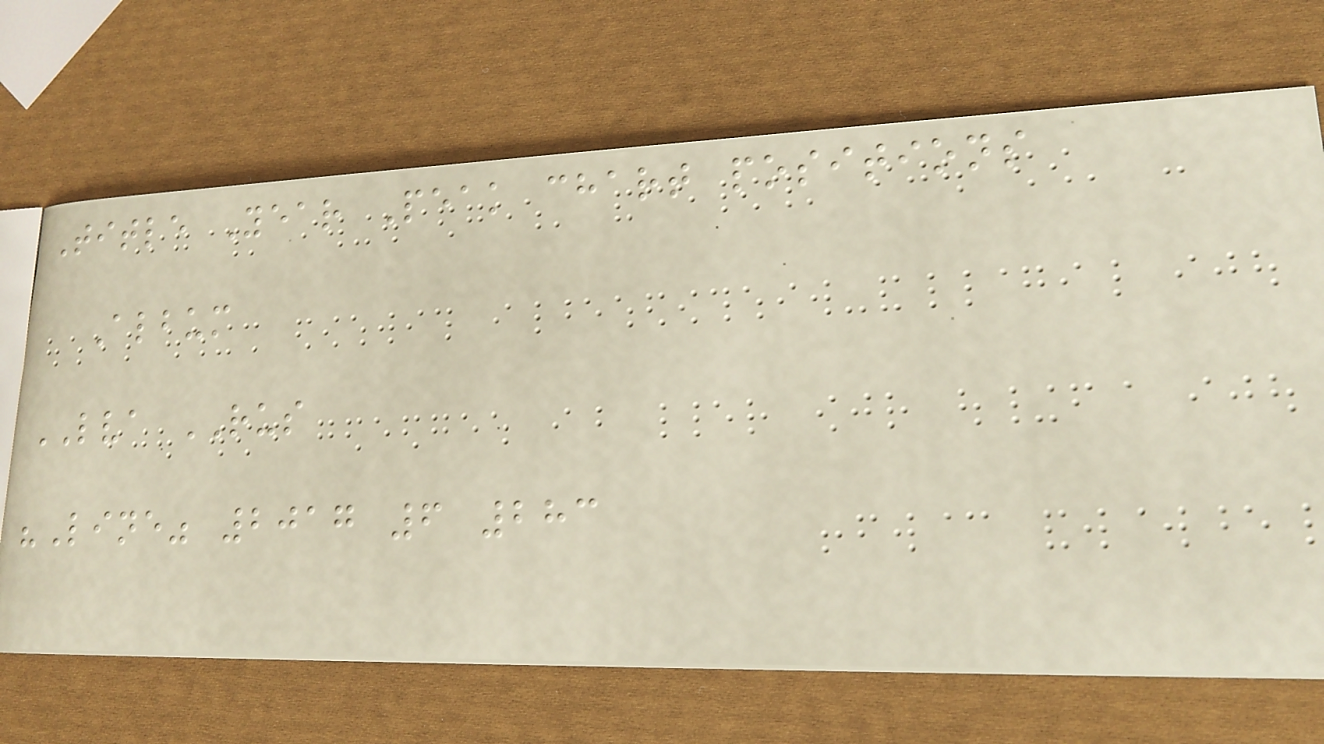Title Year Peak chart positions
Album
LVA RUS
"Line" 2017 6 283
